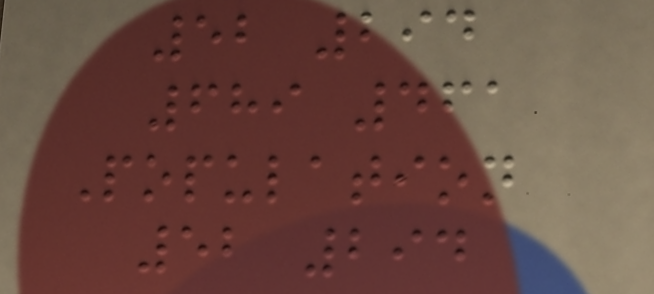52 294
689 461
Population
52 294
